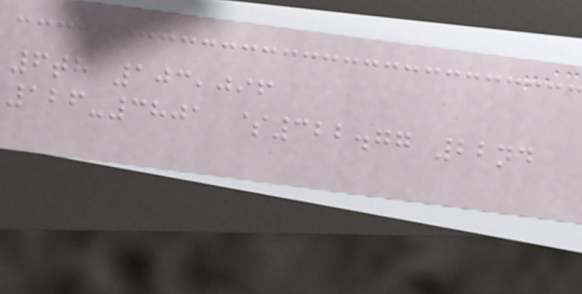6th 103,096
126-3801 $322.77 22nd
